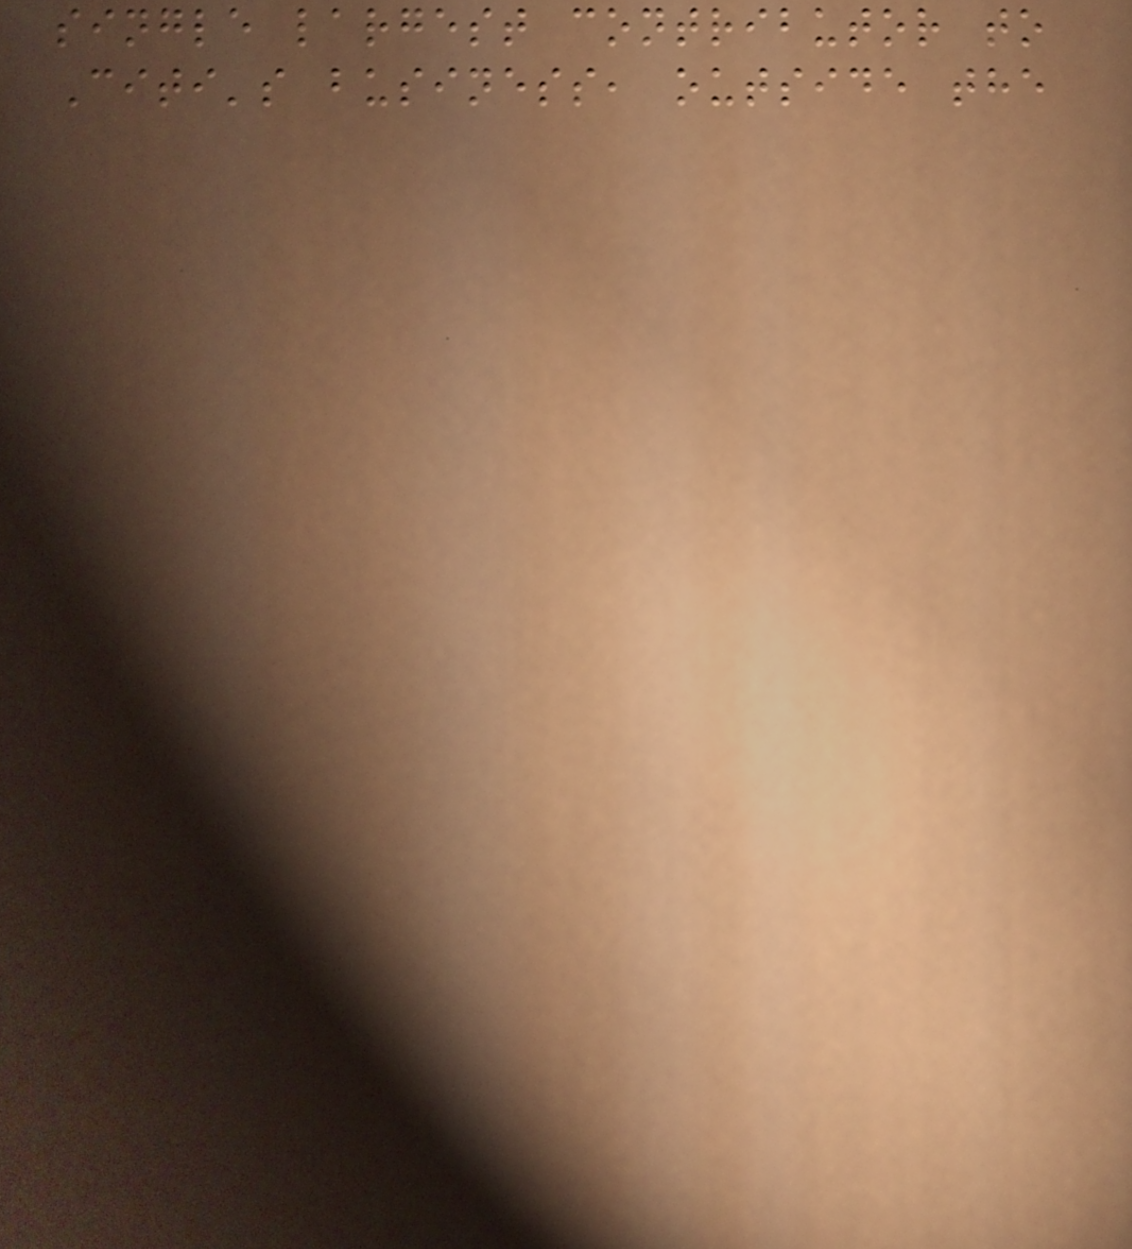single largest contributor to
Citi's business, outside the
